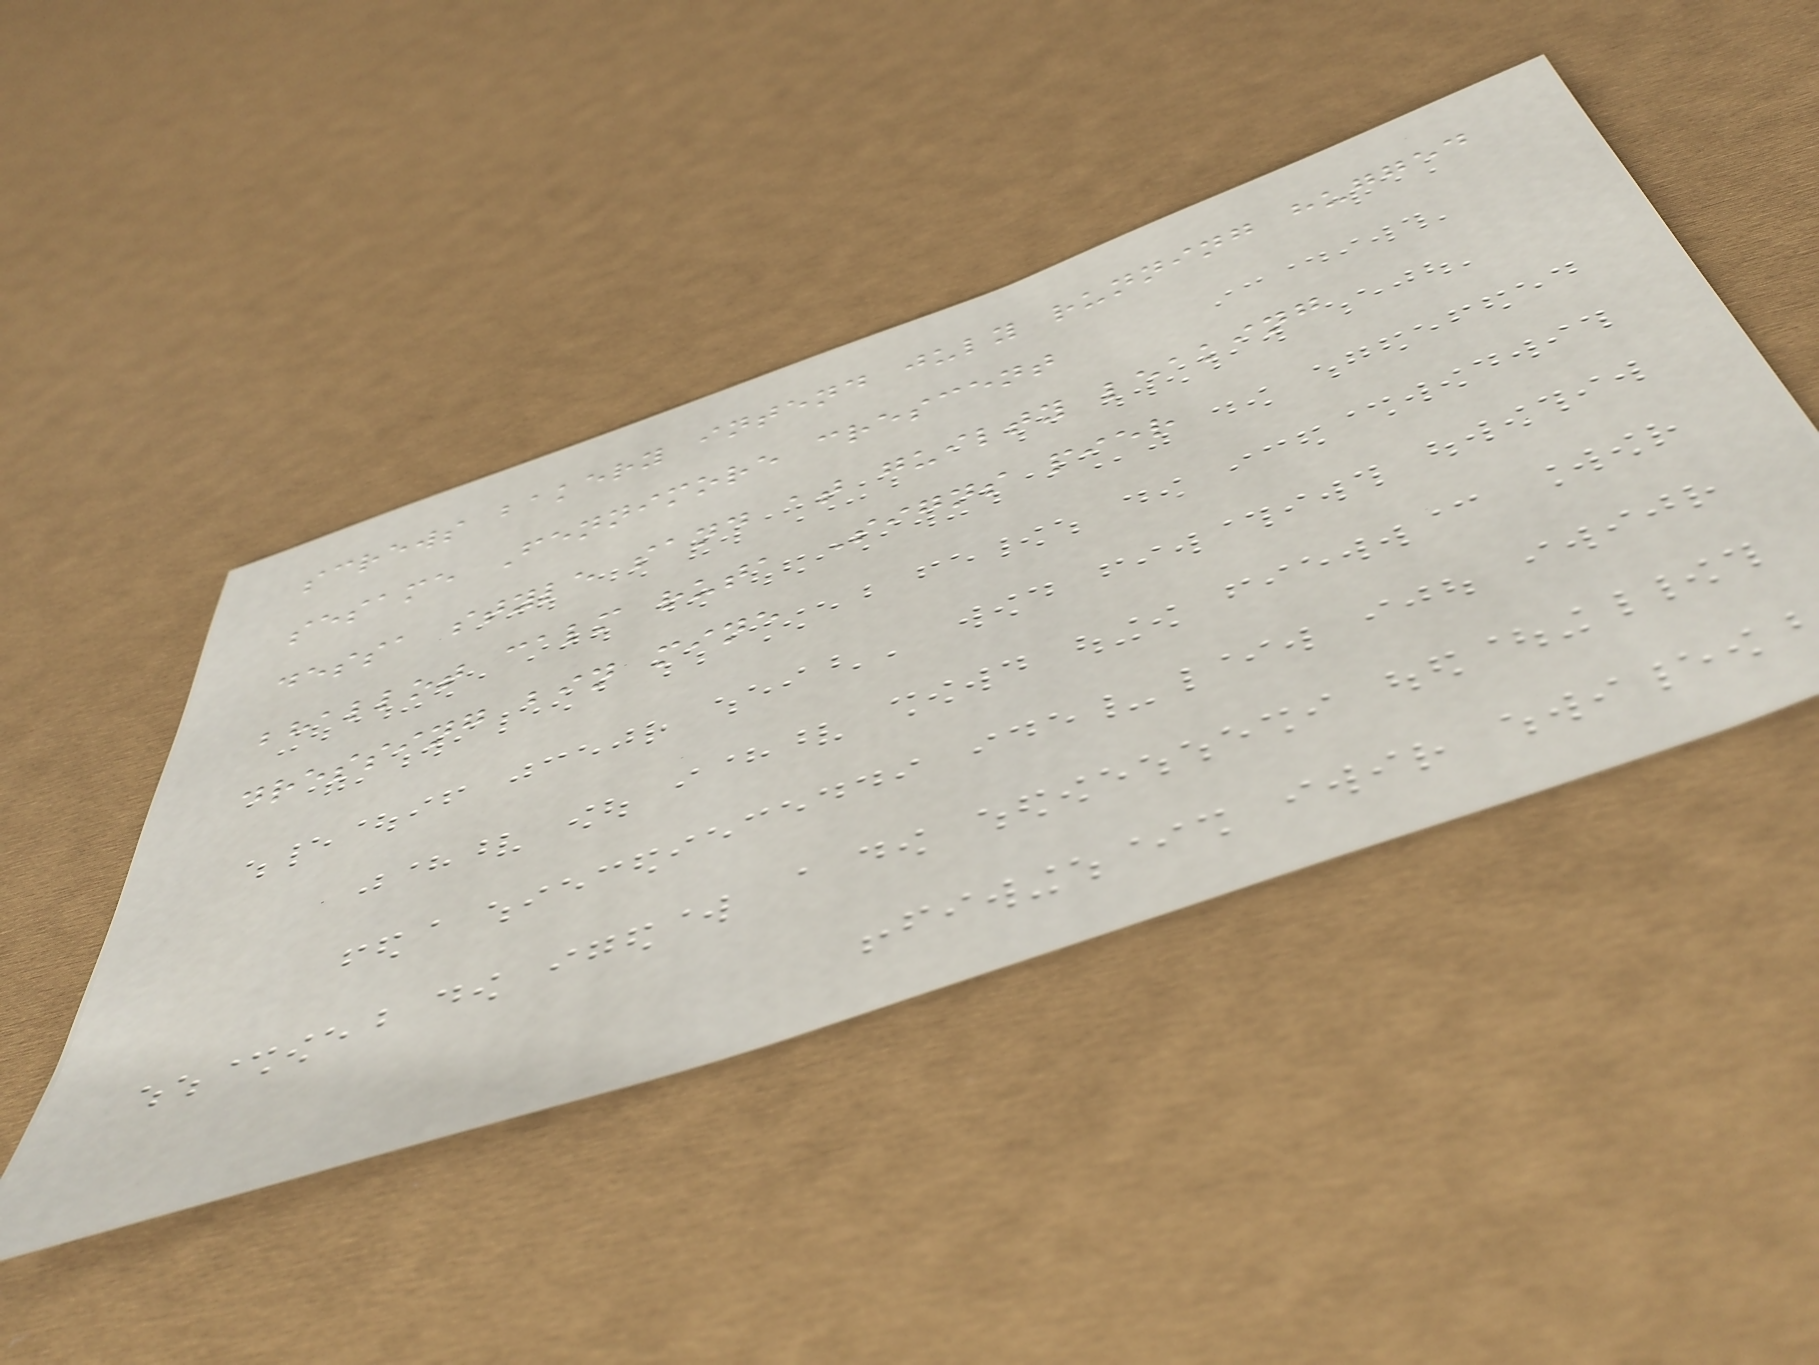screws bakery intend july running hugged
sesame Fennimore crescent
dessa style sand at guilty leaking
bhallot calm ruta Signs pier
dressing bin mine
